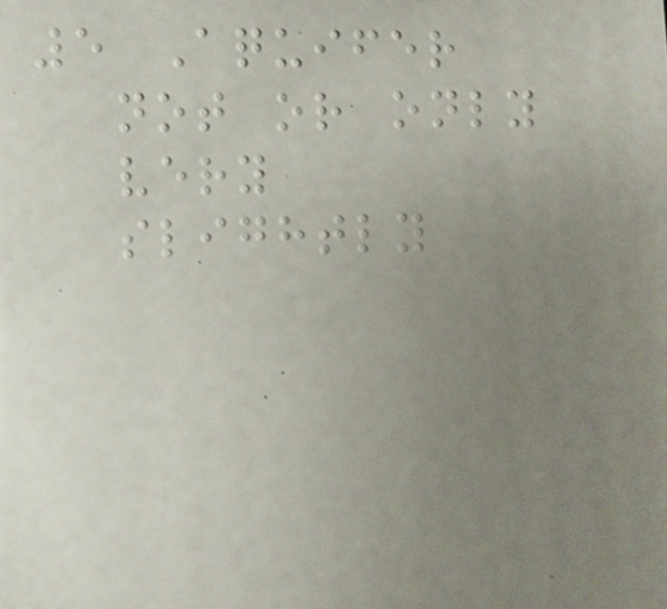5 Aquifer
not or only
very
slightly
